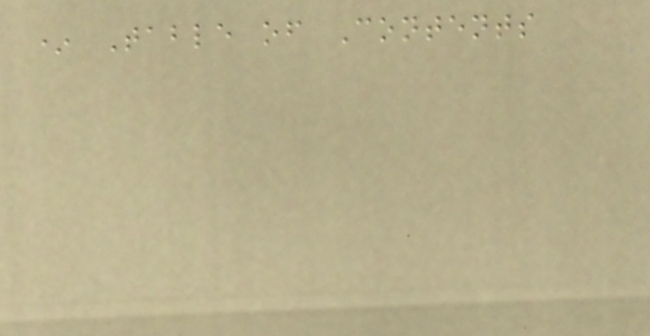* Table of Contents
